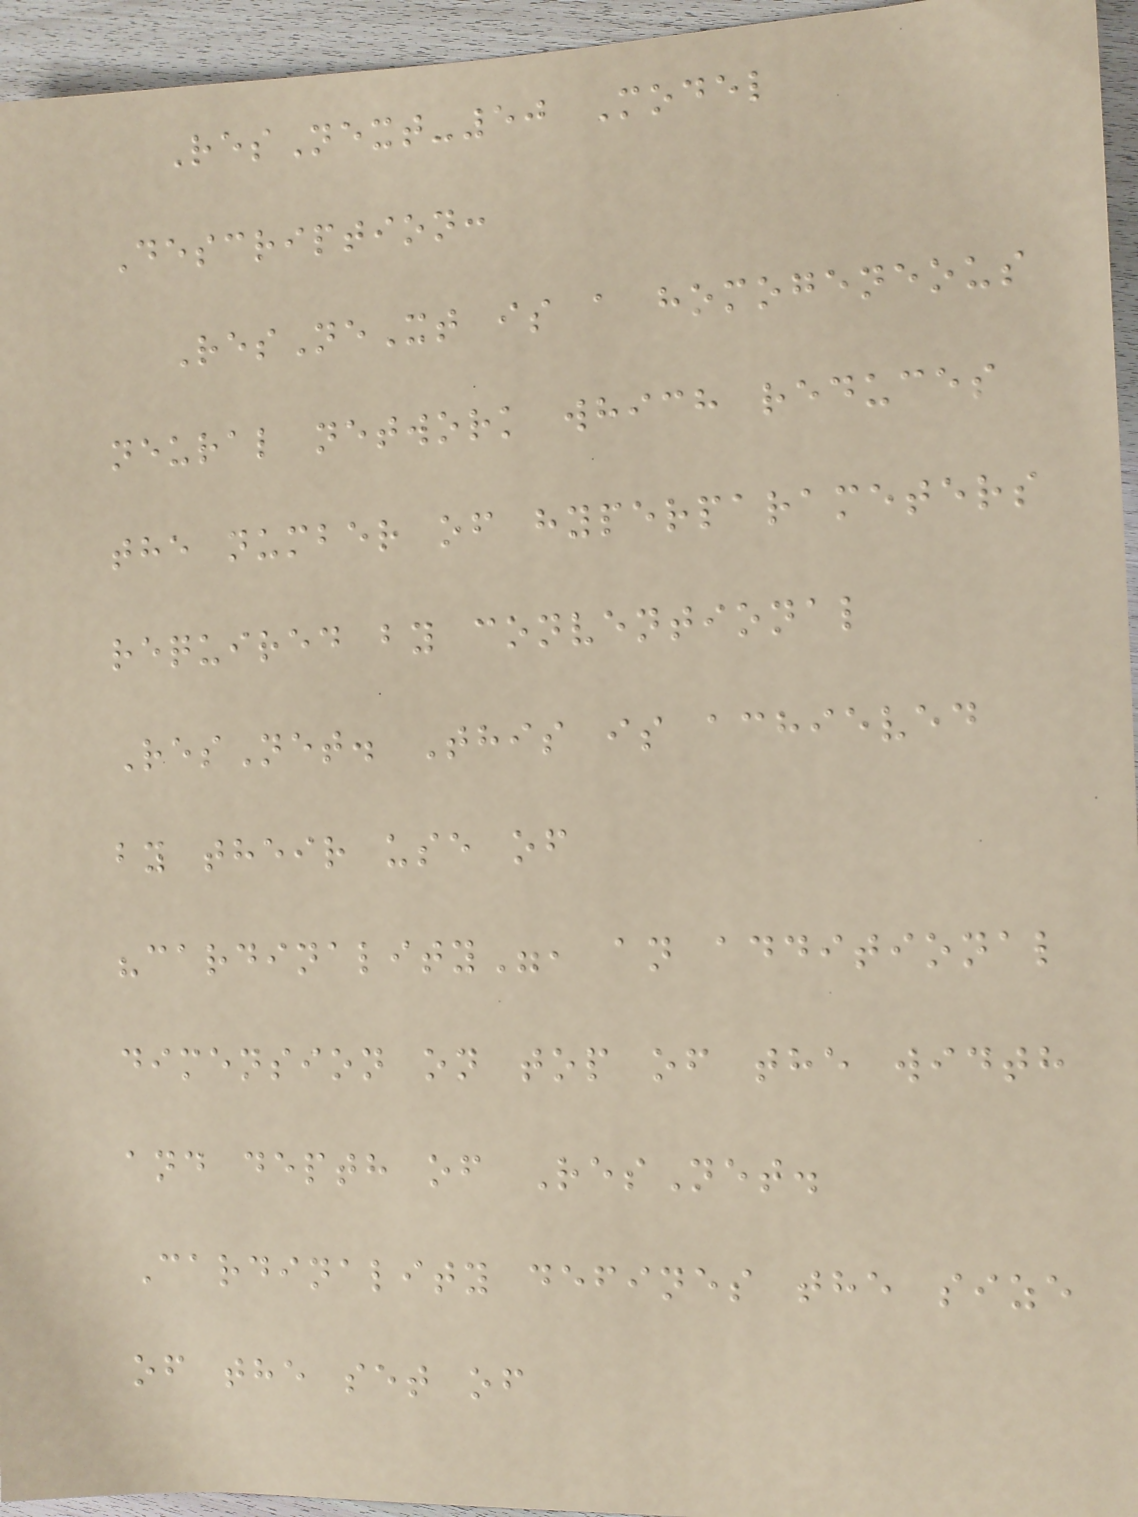ResNext-50 Model
Description:
ResNeXt is a homogeneous
neural network which reduces
the number of hyperparameters
required by conventional
ResNet. This is achieved
by their use of
"cardinality", an additional
dimension on top of the width
and depth of ResNet.
Cardinality defines the size
of the set of
